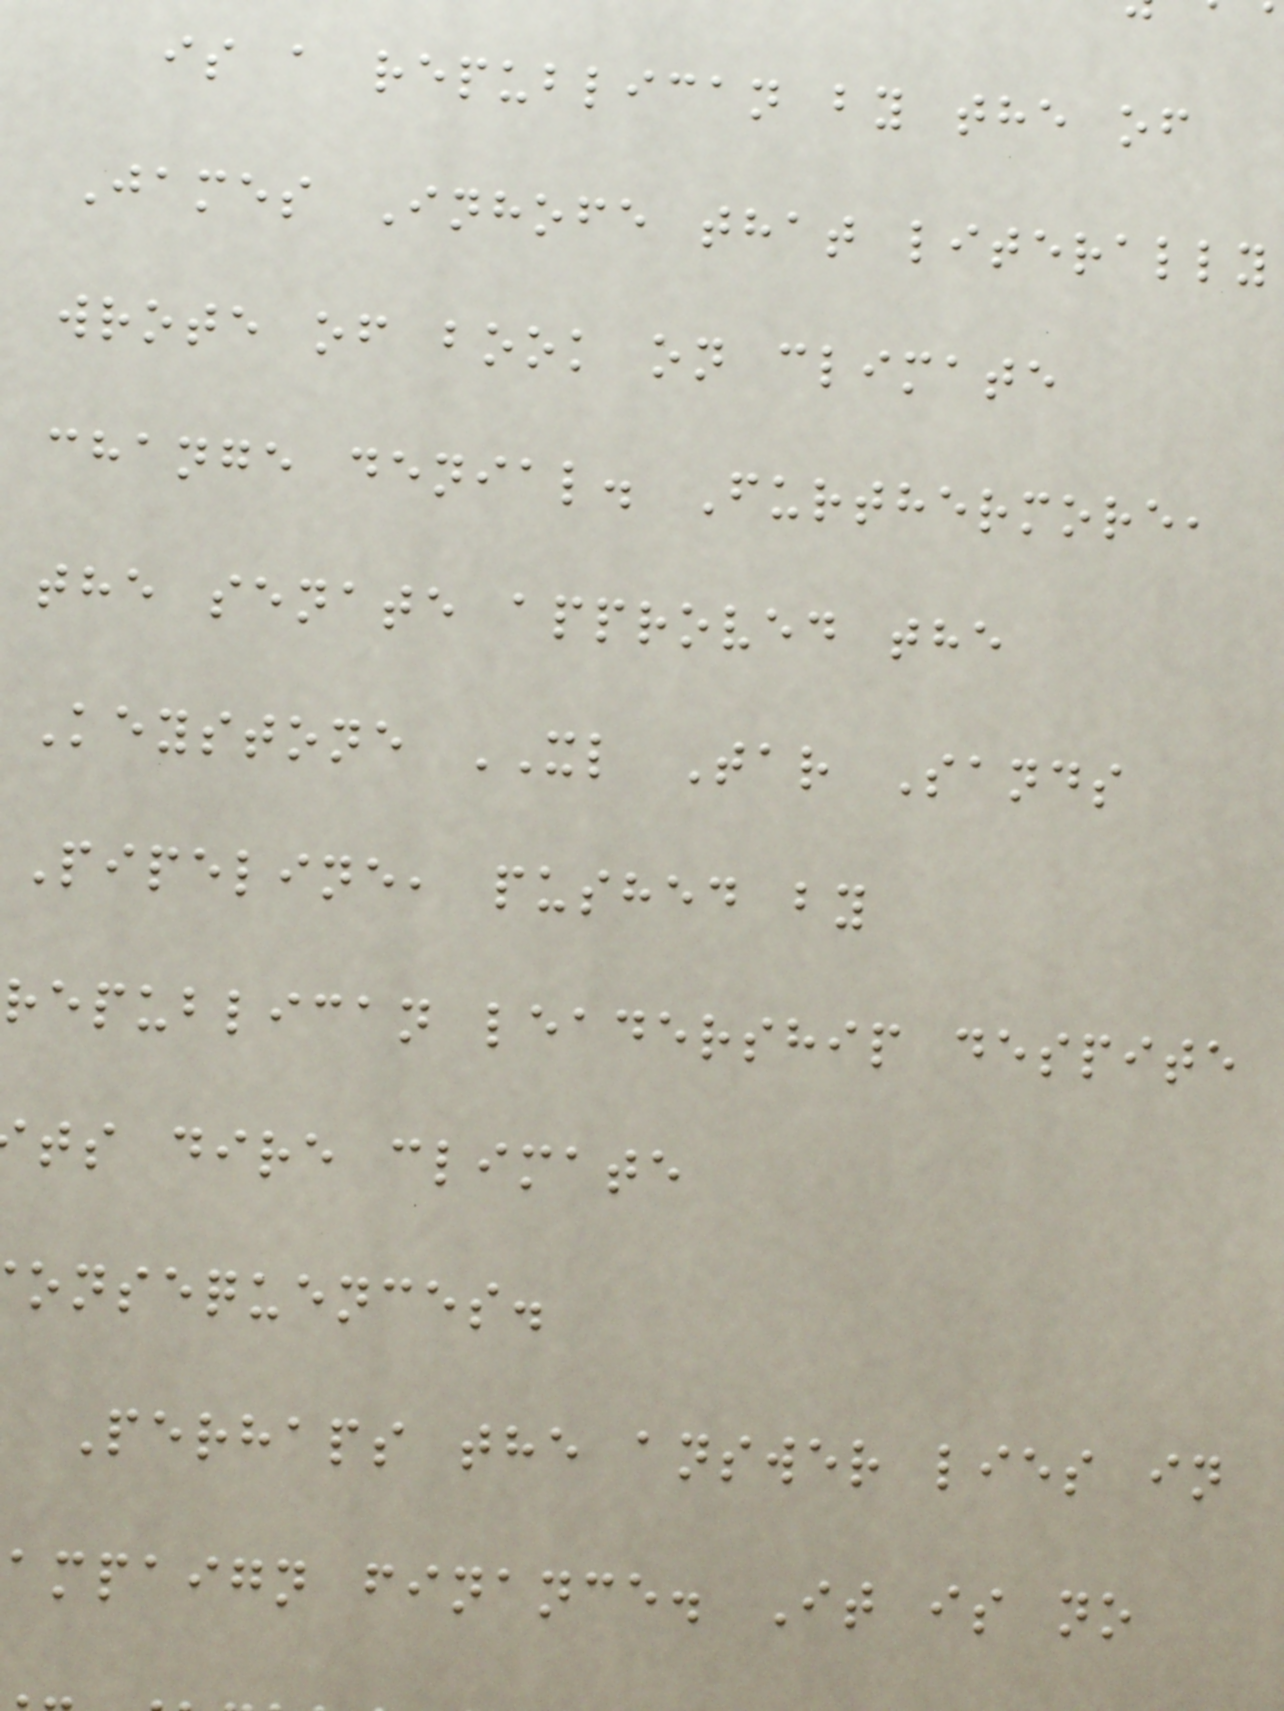is a republican by the of
James Inhofe that literally
wrote of book on climate
change denial. Furthermore,
the senate approved the
Keystone XL Tar Sands
Pipeline, pushed by
republican leadership despite
ts dire climate
onsequences.
Perhaps the answer lies in
ampaign finance. It is no
